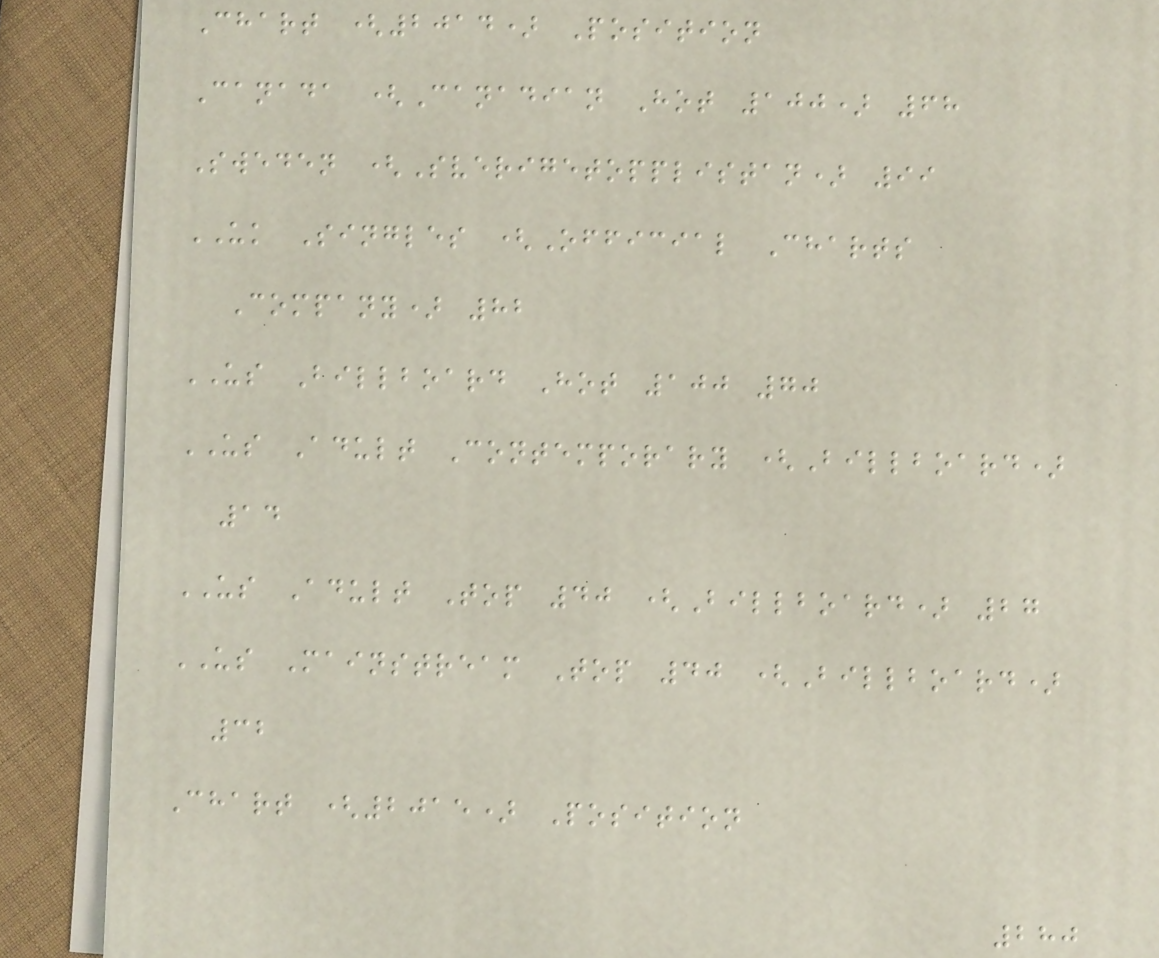Chart (2014) Position
Canada (Canadian Hot 100) 68
Sweden (Sverigetopplistan) 99
UK Singles (Official Charts
Company) 82
US Billboard Hot 100 70
US Adult Contemporary (Billboard)
14
US Adult Top 40 (Billboard) 27
US Mainstream Top 40 (Billboard)
32
Chart (2015) Position
280
